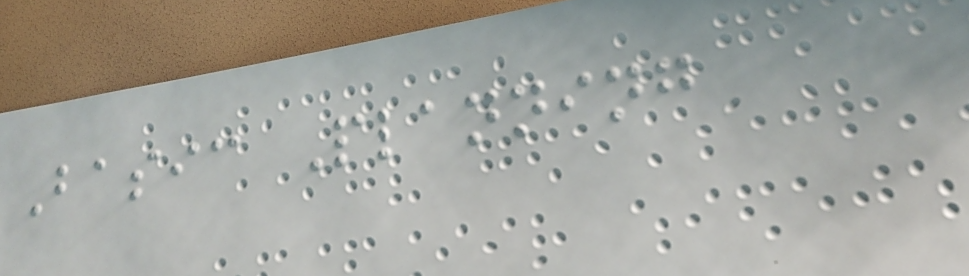Basic Planning
